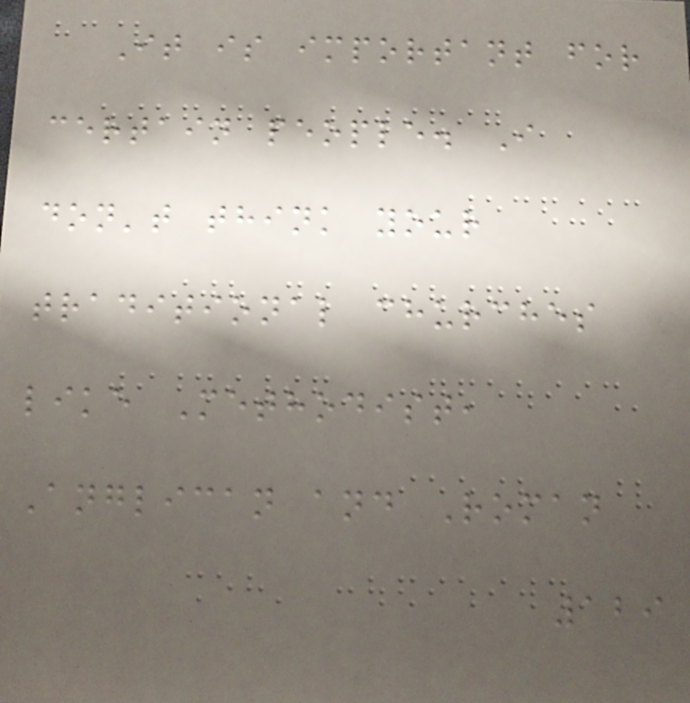It is important for
certain people. I
don't think your
traditional churches
like Methodist,
Anglican and Roman
129
